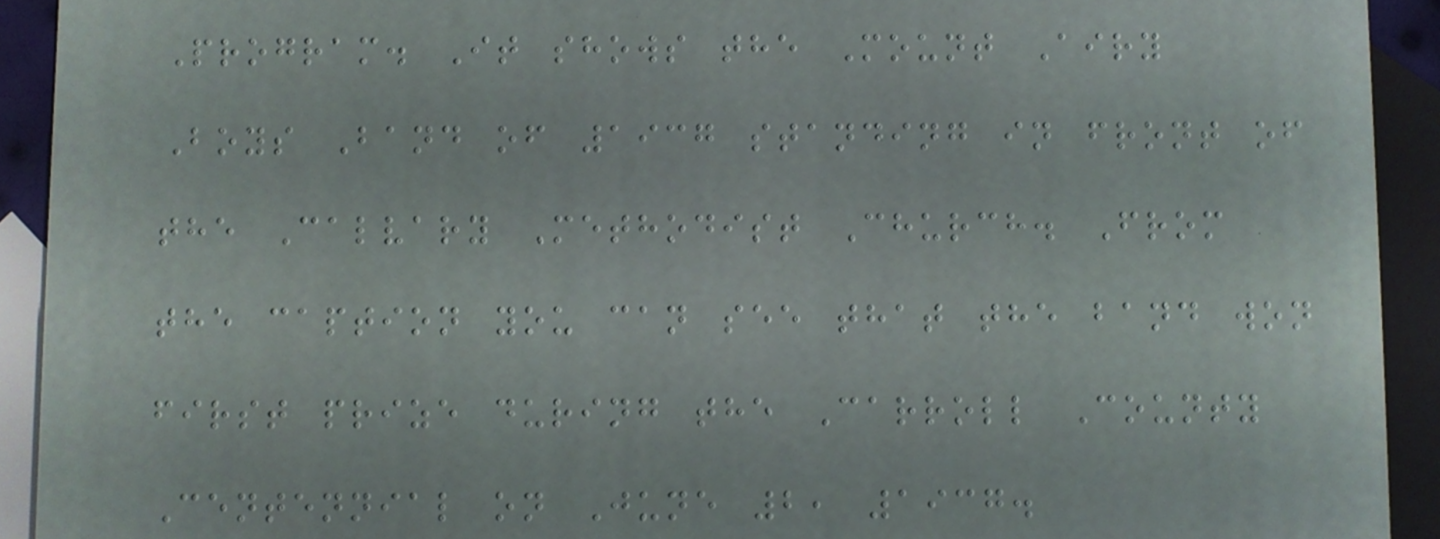Program. It shows the Mount Airy
Boys Band of 1937 standing in front of
the Calvary Methodist Church. From
the caption you can see that the band won
first prize during the Carroll County
Centennial on June 2, 1937.
